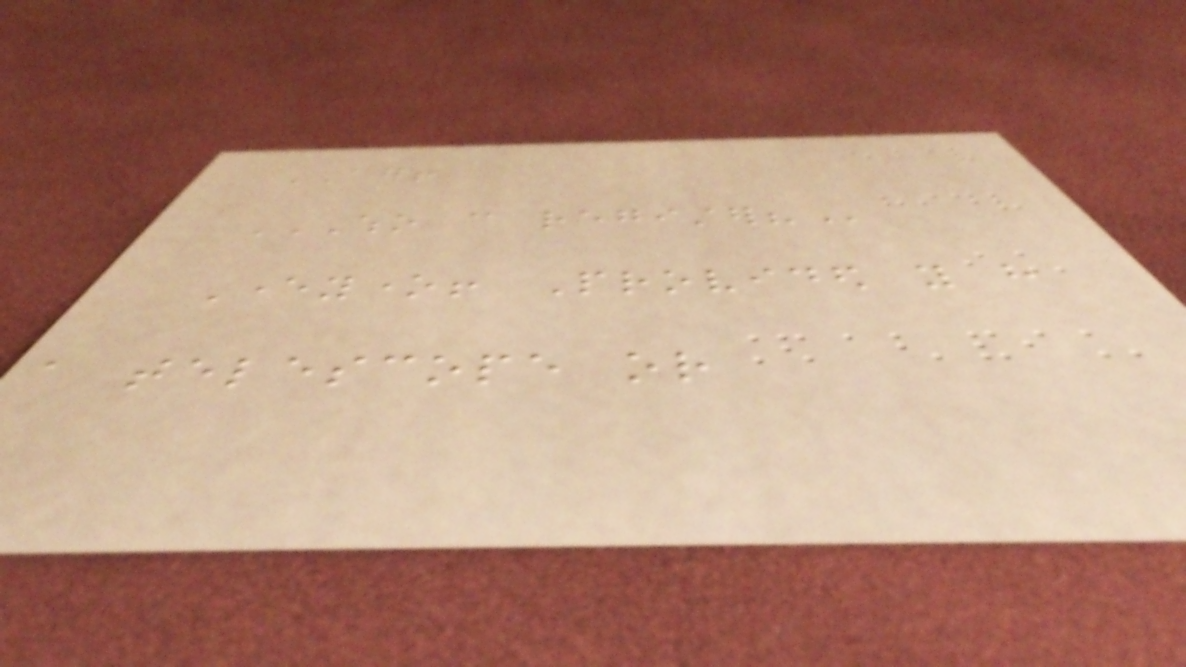AGAIN!
WHO CAN REGISTER?
Everyone! Provided you have
a telescope or
